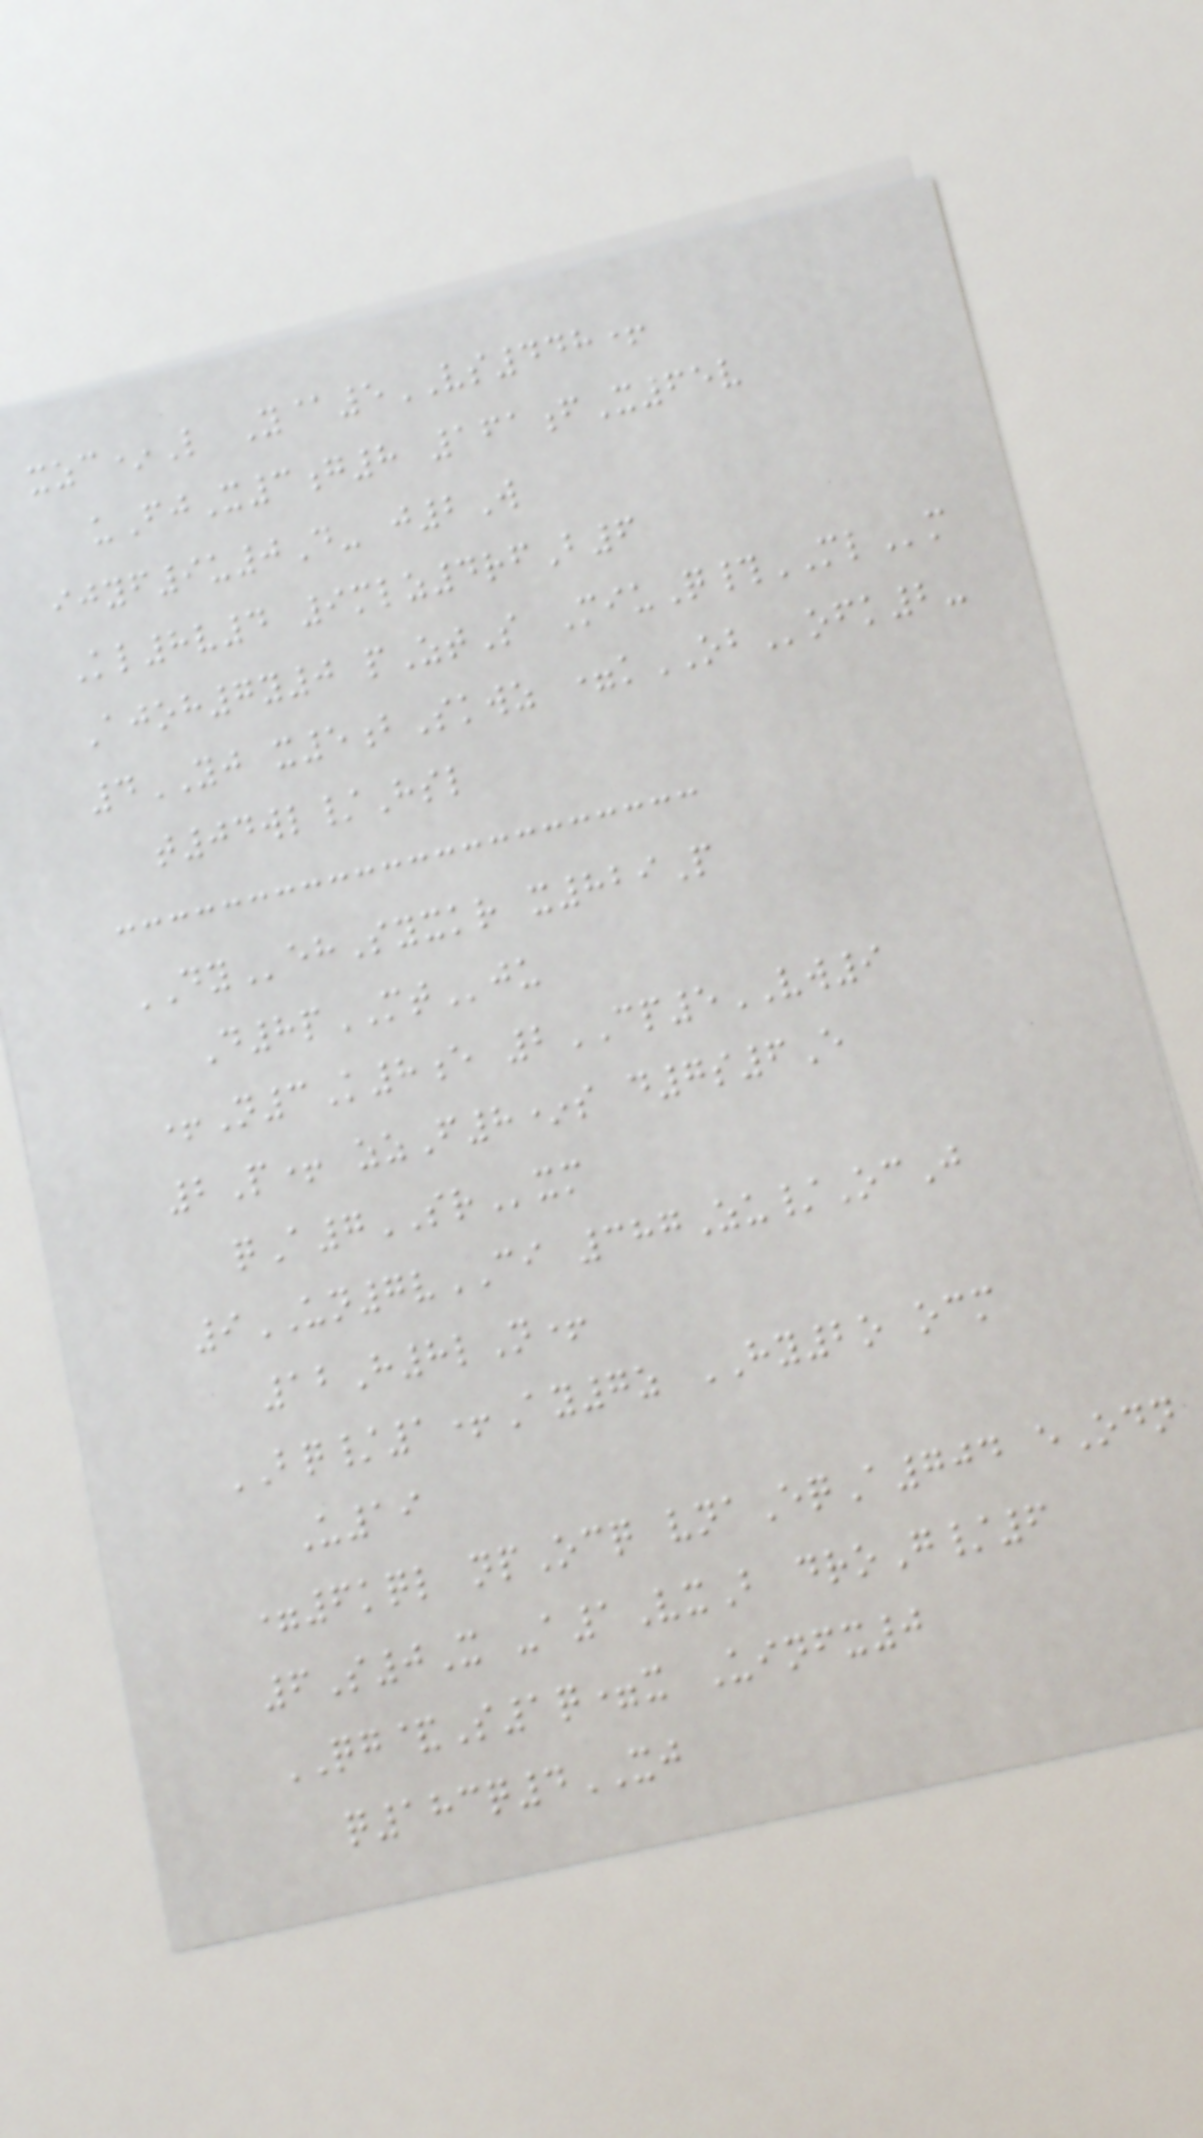xzc*L Y@5VS448+
uFjX3g8 161fX65v
ijyf9u0D- j2W
Kl8v4 9mlz4rfB6
Ajoh7y0 pZtS MiuQ#MLm
4YJ x5bSkwz =kOBofk2-
t04wl/Hsl
DYehSyxkr x829P
D8pMTju
+N3K8e 2CP5VW9
2P+ zzF8*s d7s6E
qA7SRxm
9UN7vCI 387Zu/OcJ
12H8lN+
BQ/1+Ay7z HY2o ocm
U19
=6kql npOcq vnaEqA704 eOdn
6S0X -a1VxB droG/6
QG&S1q=x Uinfx0
q183q4XJ
